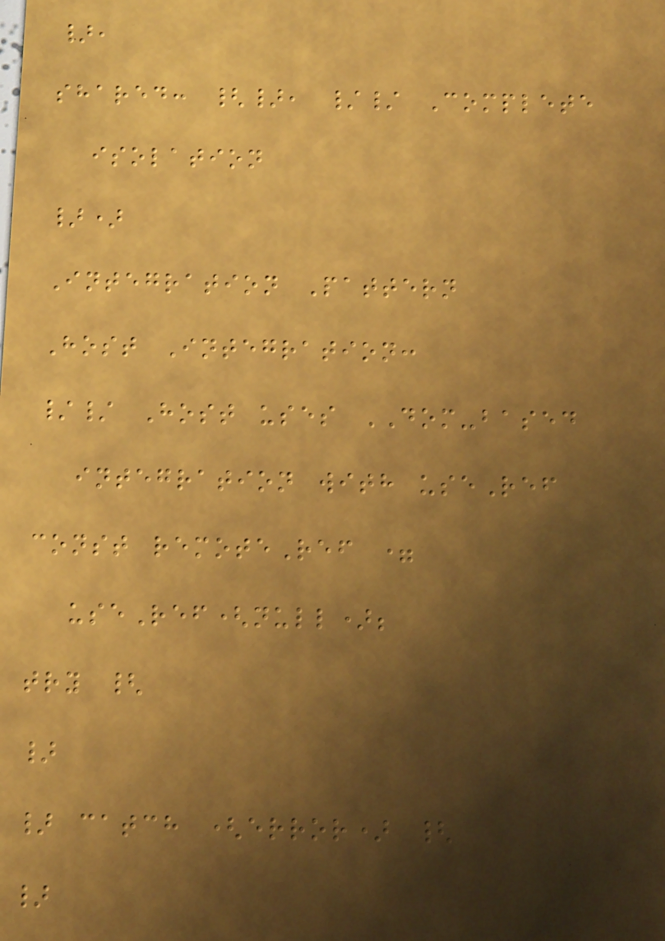},
shared: {}, // Complete
isolation
})
Integration Pattern
Host Integration:
// Host uses DOM-based
integration with useRef
const remoteRef =
useRef(null);
try {
}
} catch (error) {
}
